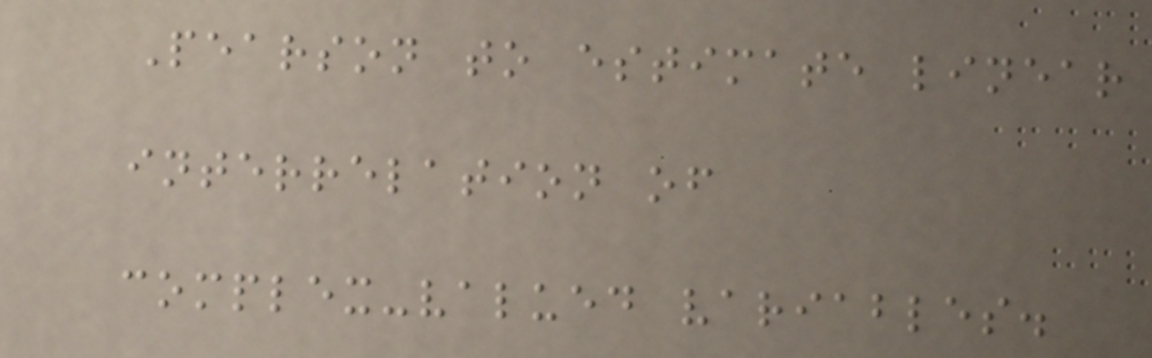Pearson to estimate linear
interrelation of
complex-valued variables.
